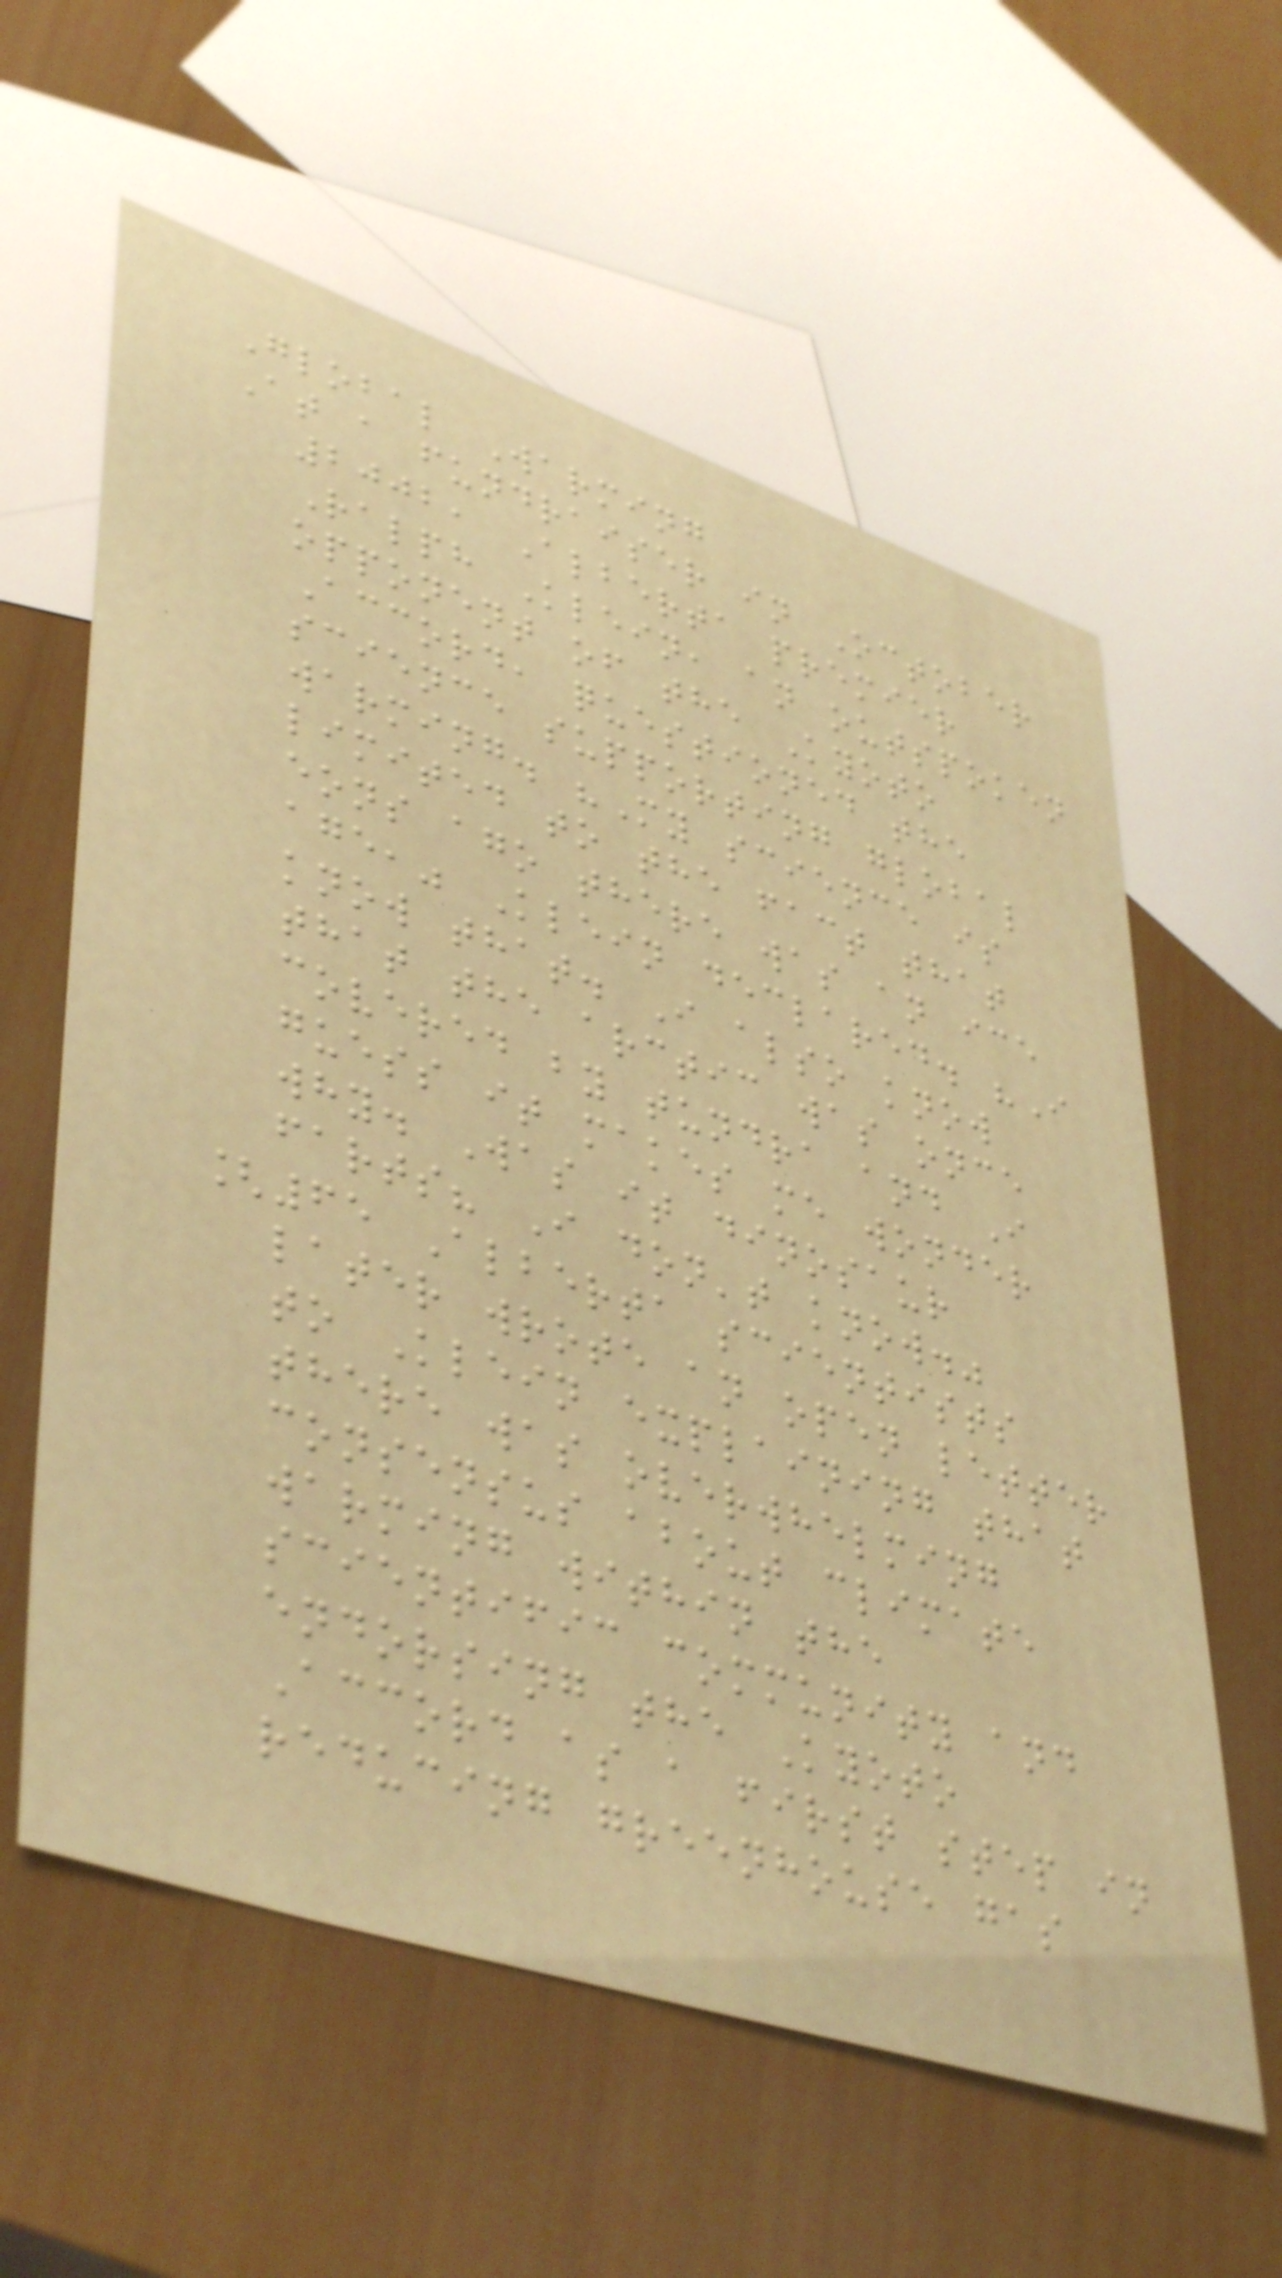Global Warming
At a fundraiser in October
2002, Alberta premier
Ralph Klein, an outspoken
opponent of the Kyoto
Accord, questioned the
science supporting global
warming. "My science is
limited to the fact that
eons ago there was an ice
age," Klein declared. "I
know that. I also know
that the arctic was once
covered by tundra and I
guess it makes me wonder
why. Was it dinosaur
farts? I don't know."
[65 Alberta scientists
later wrote an open letter
to Klein explaining that
there was overwhelming
consensus about climate
warming within the
scientific community and
endorsing the Kyoto
Accord as a first step in
reducing greenhouse gas
